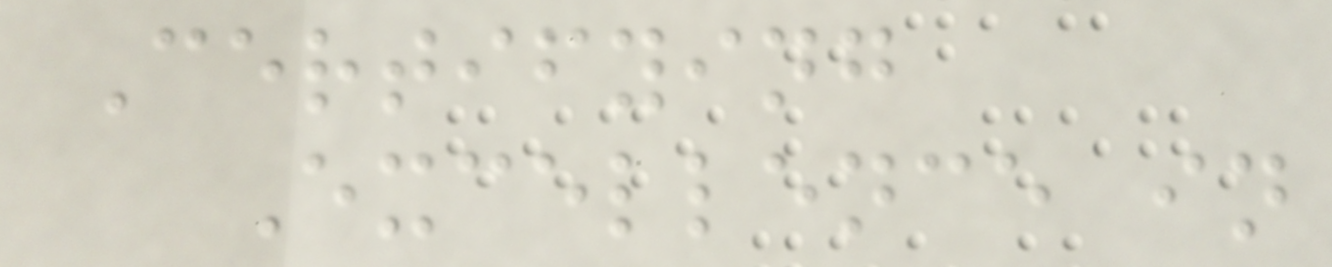Certifying
Excellence in
